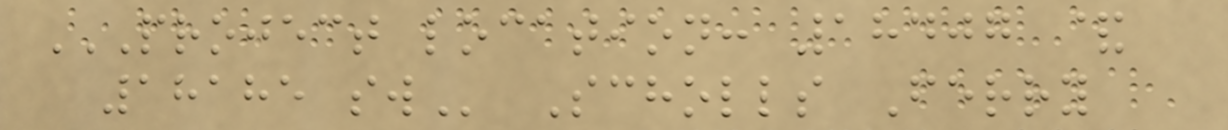PROJECT LOCATION: 18407 &
18185 SW Scholls Ferry
